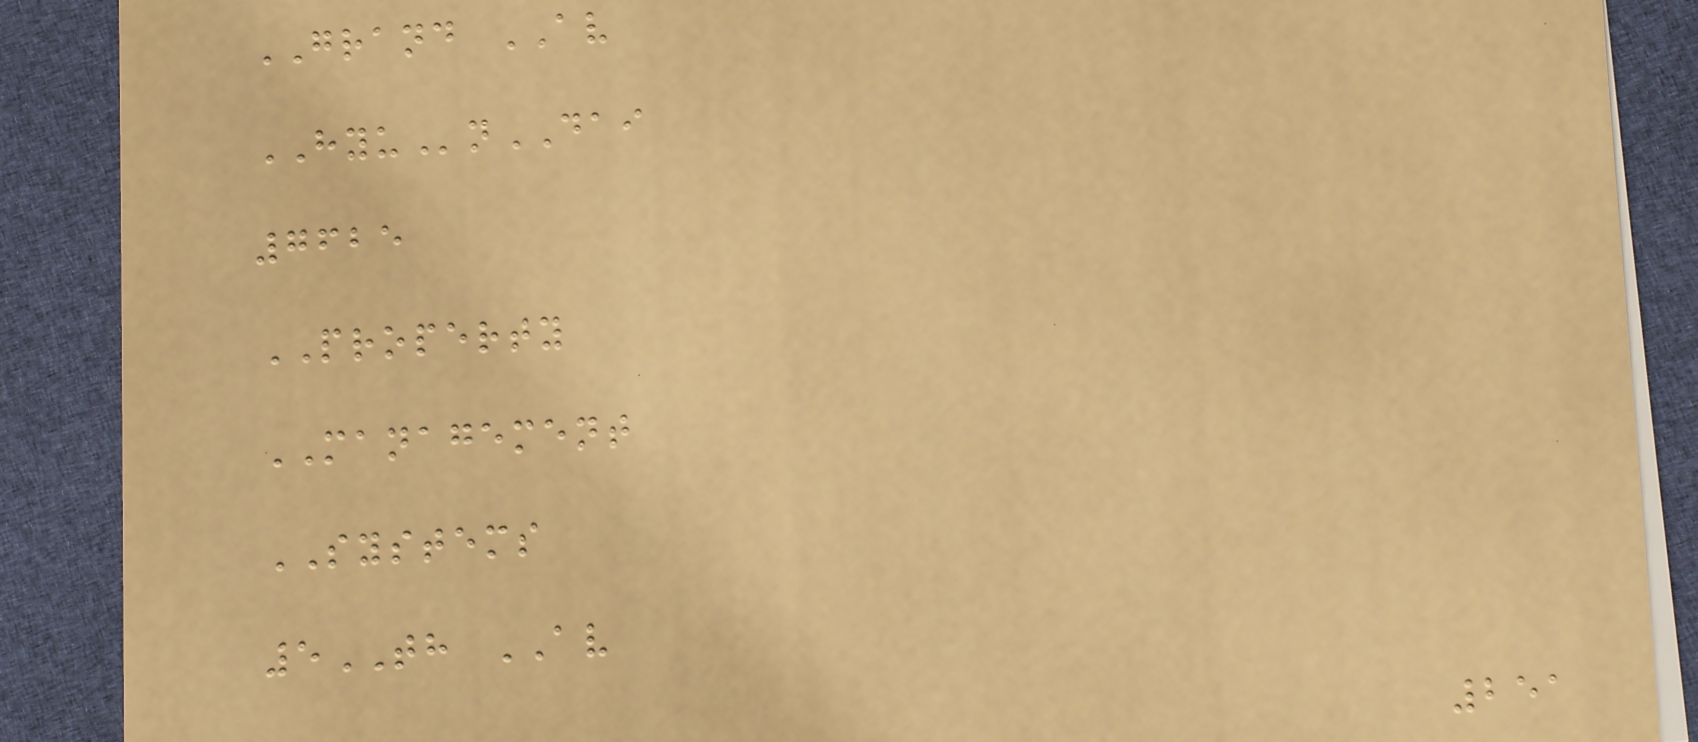GRAND AV
HYUnDAI
7625
PROPERTY
MANAGEMENT
SYSTEMS
5TH AV
251
